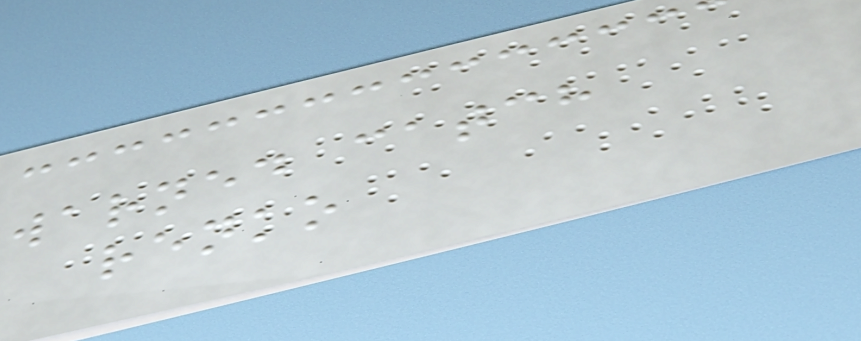warned catch
renko
